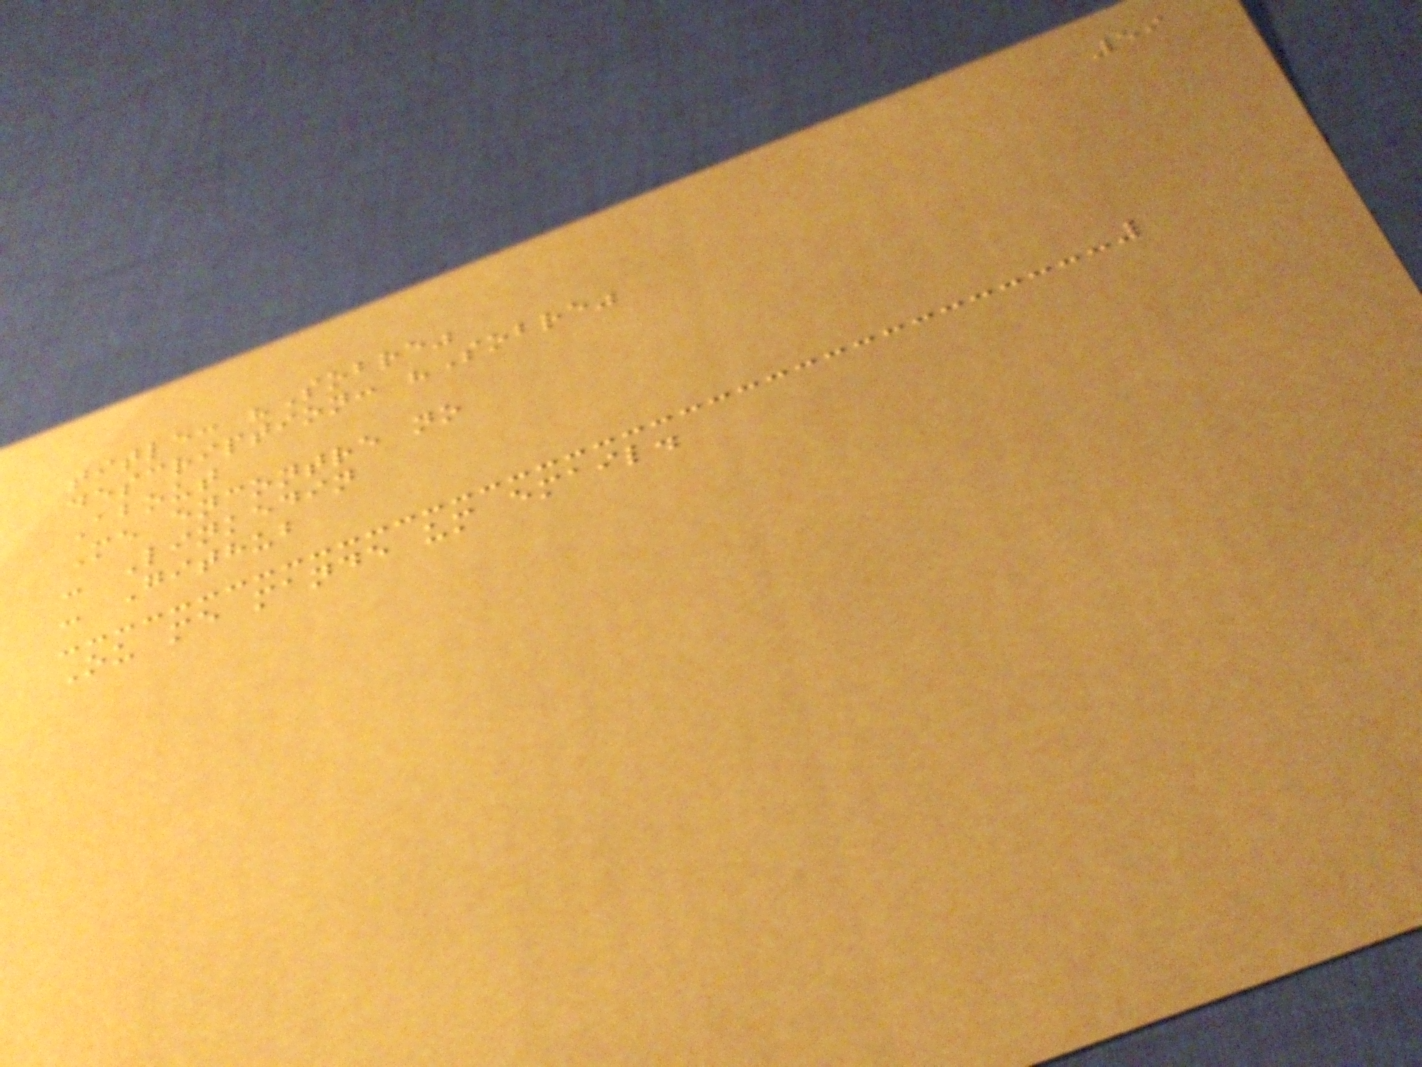59
title: "Sobre"
description: "Sobre"
About
Me encontre no
- Linkedin
- Github
Ou me mande um email.
